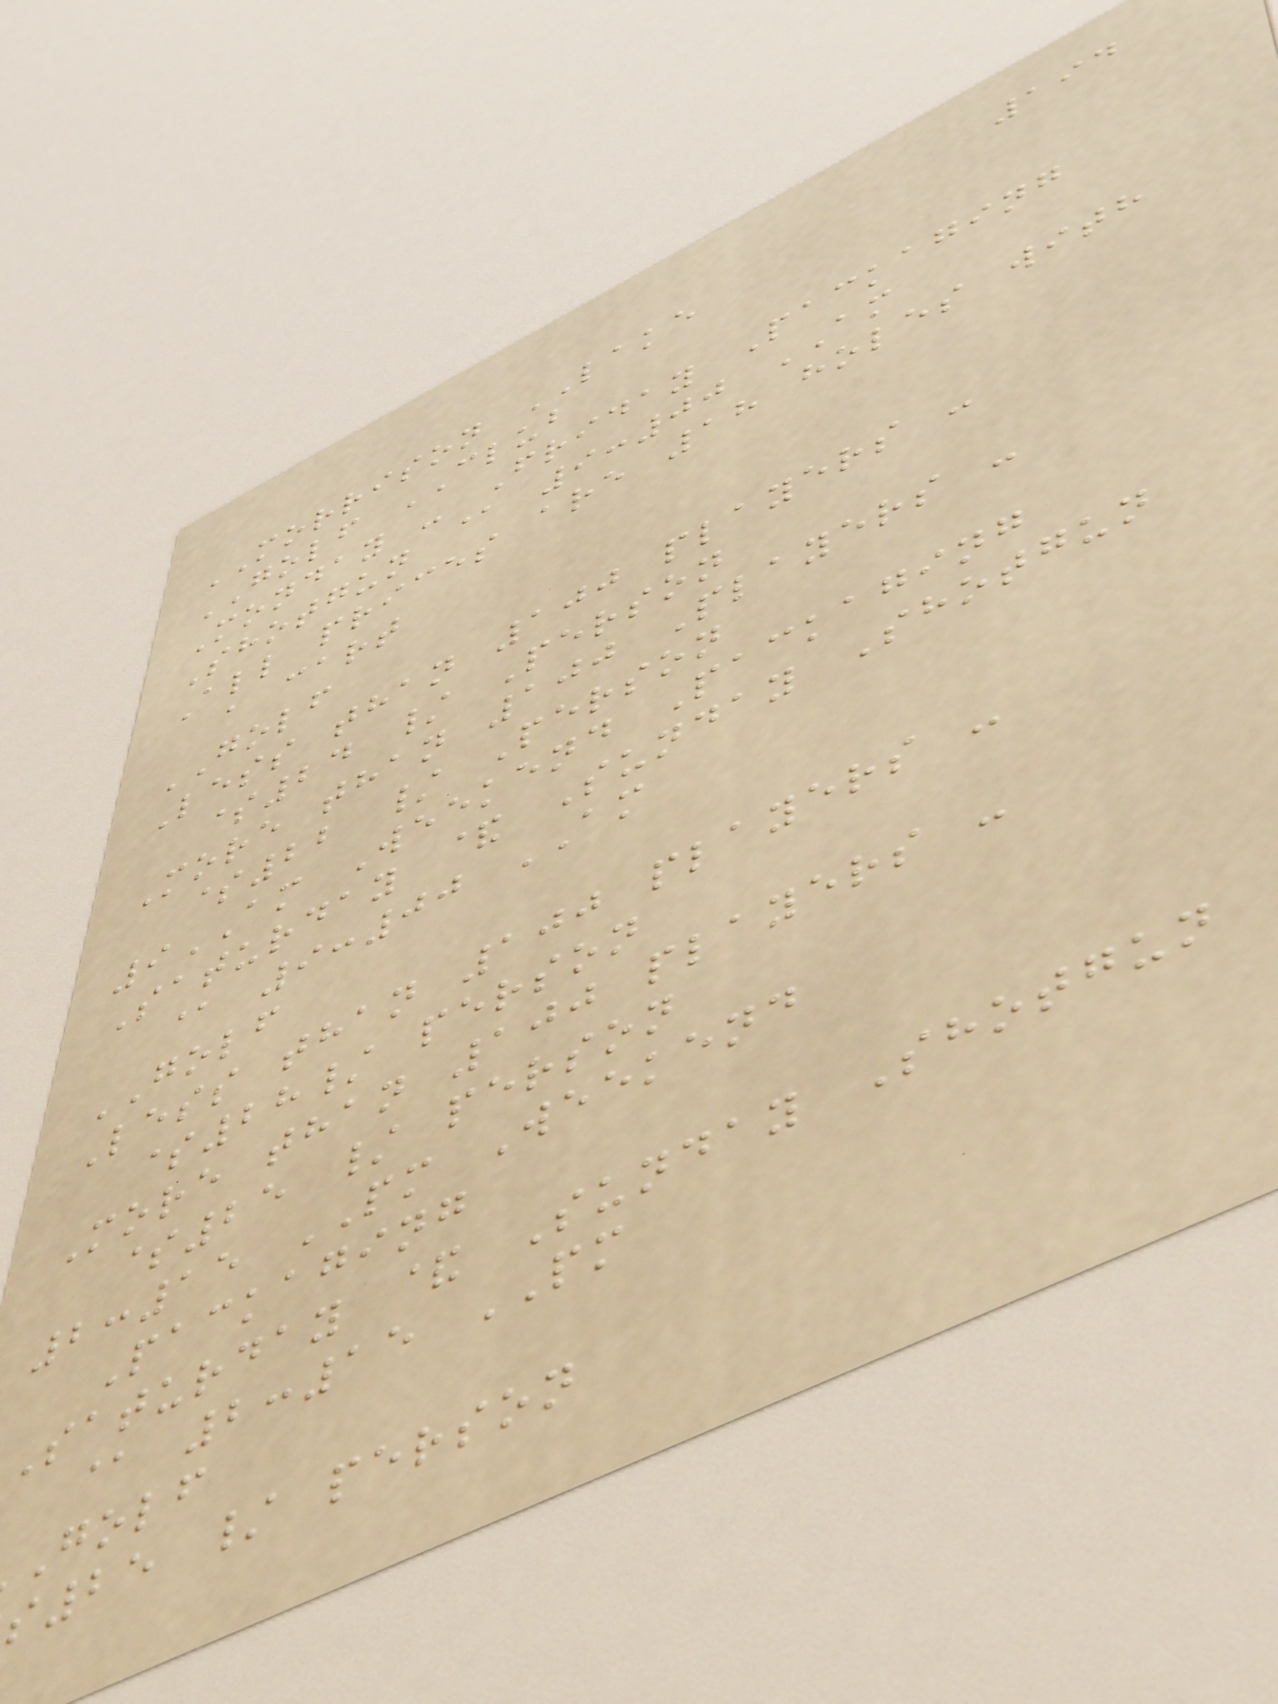194
MORRISON LAKE
GOLF CLUB
Monday - Friday Packaging
Shotgun @ 9:00 AM
All prices are 18 holes with
a cart
GOLF
Less than 100 players -
$24 / Person
More than 100 Players -
$22 / Person
9AM Weekend Packaging
Saturday & Sunday Shotgun
@ 9:00 AM
GOLF
Less than 100 players -
$28/ person
More than 100 players -
$25 / person
2:15 PM Weekend
Packaging
Saturday & Sunday Shotgun
@ 2:15 PM
golf
25 / person
